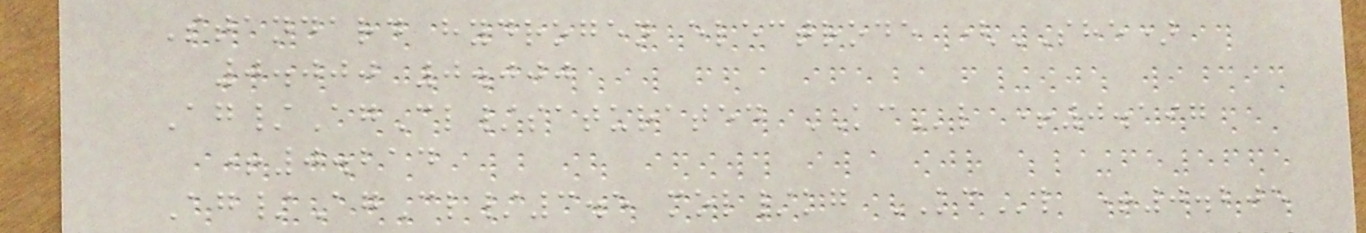Standard hydrogen electrode (SHE)
0.000 0.000
Ag/AgCl/saturated KCl +0.197
+0.214
Ag/AgCl/3.5 mol/kg KCl +0.205
